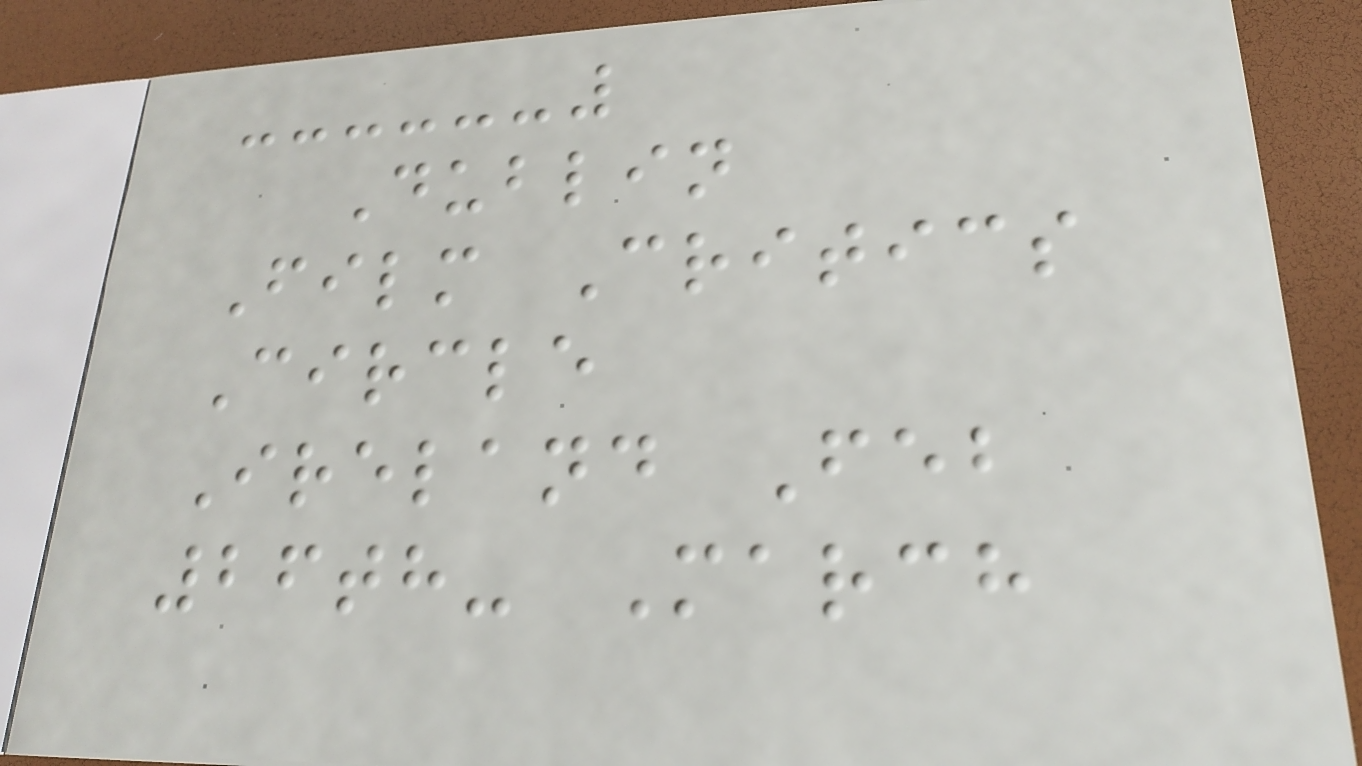Dublin
Film Critics
Circle
Ireland Feb
26th- March
